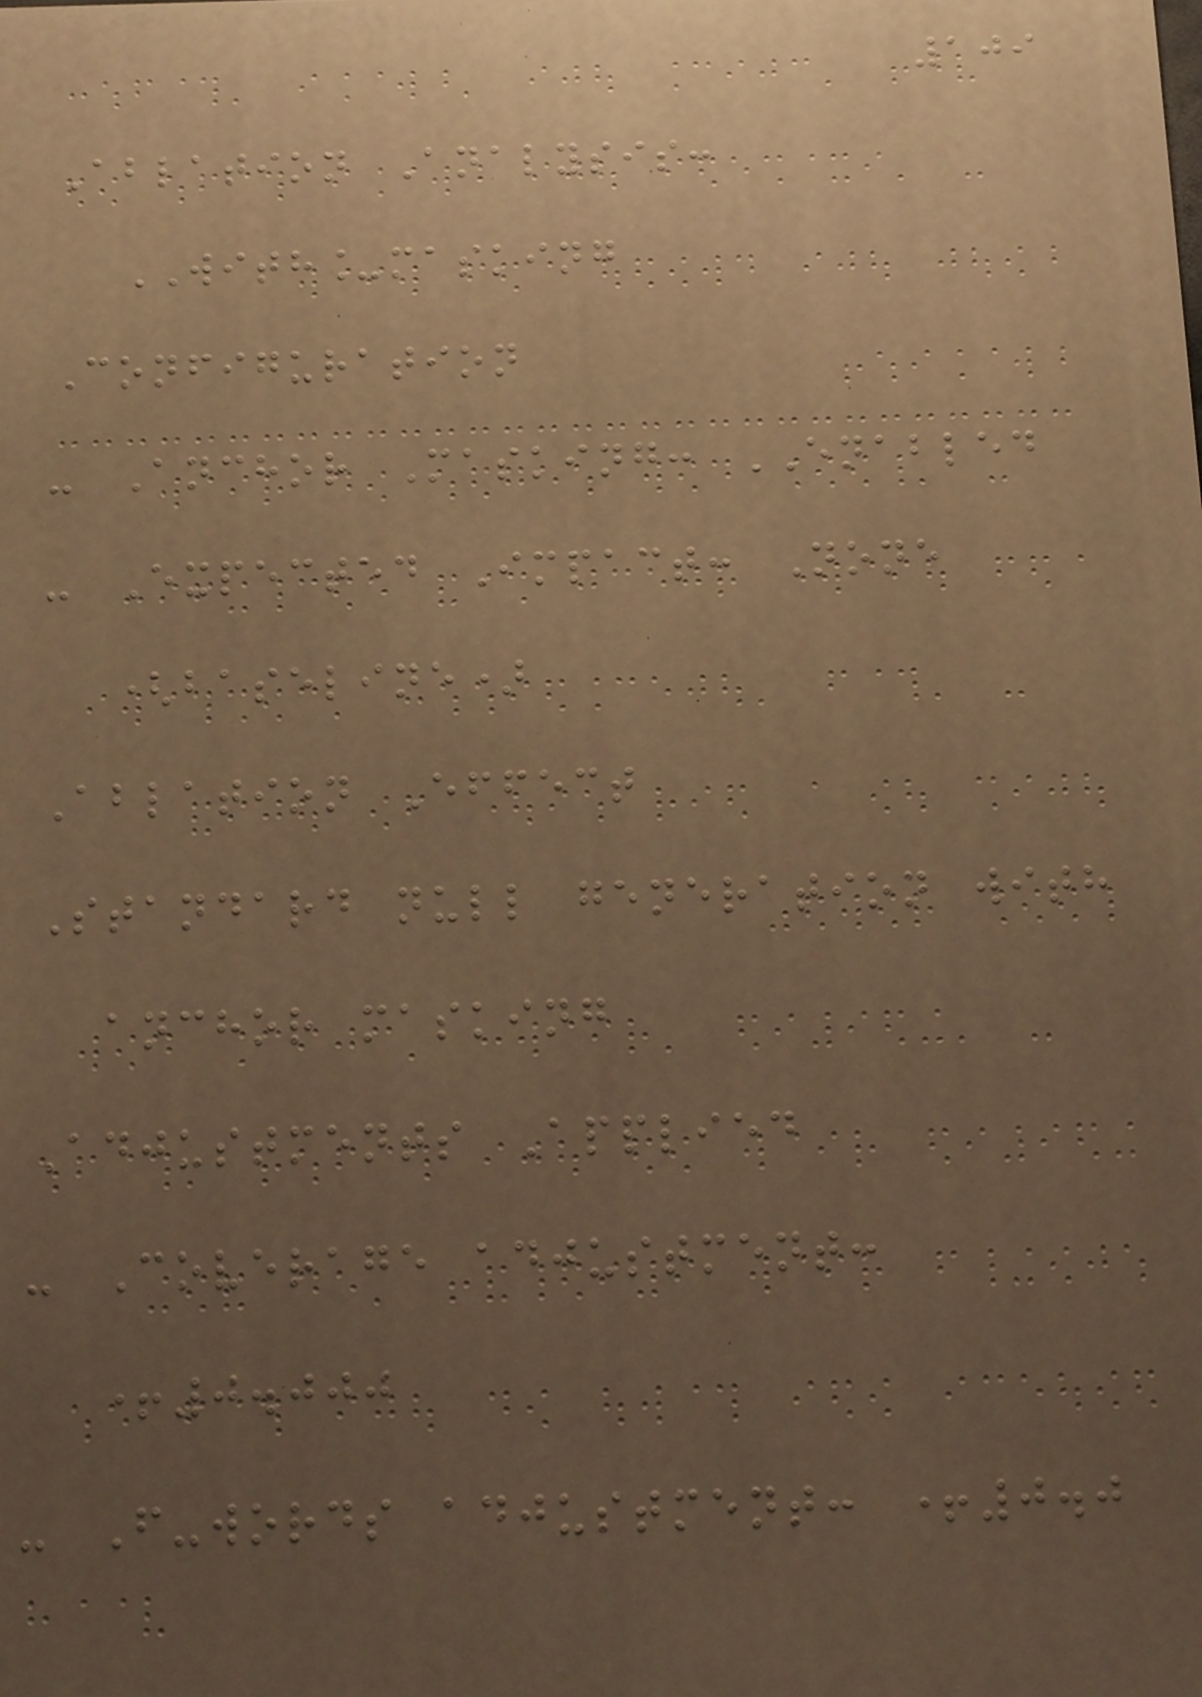109
Ablation Analysis:
WITH_masking
Configuration
- Anchor Masking: ENABLED
- Expected Impact: None
(baseline)
Ablation Effect
Standard null generation with
anchor masking
Adjustments Applied
- Coverage adjustment:
+0.000
- F-words adjustment: +0.0
